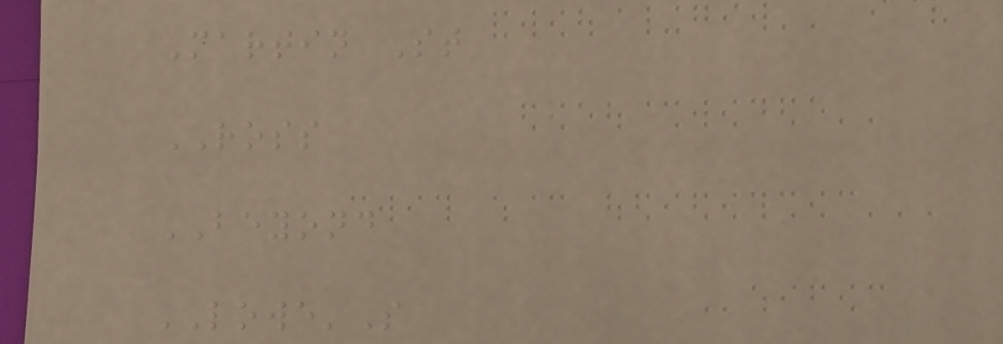Martin St
ROSS
BEYOND
LOWE'S
